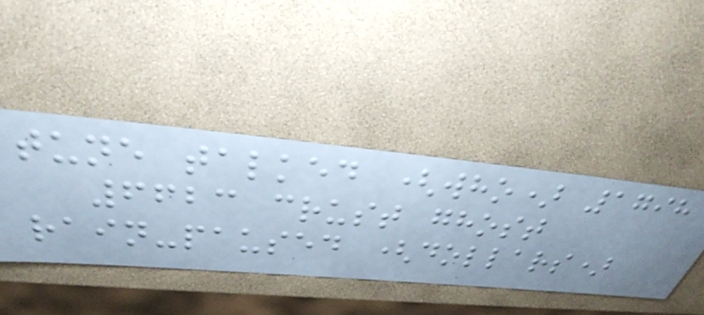tune talked (who) 1798
6623 crust ghost
rain-paused (dollars)
